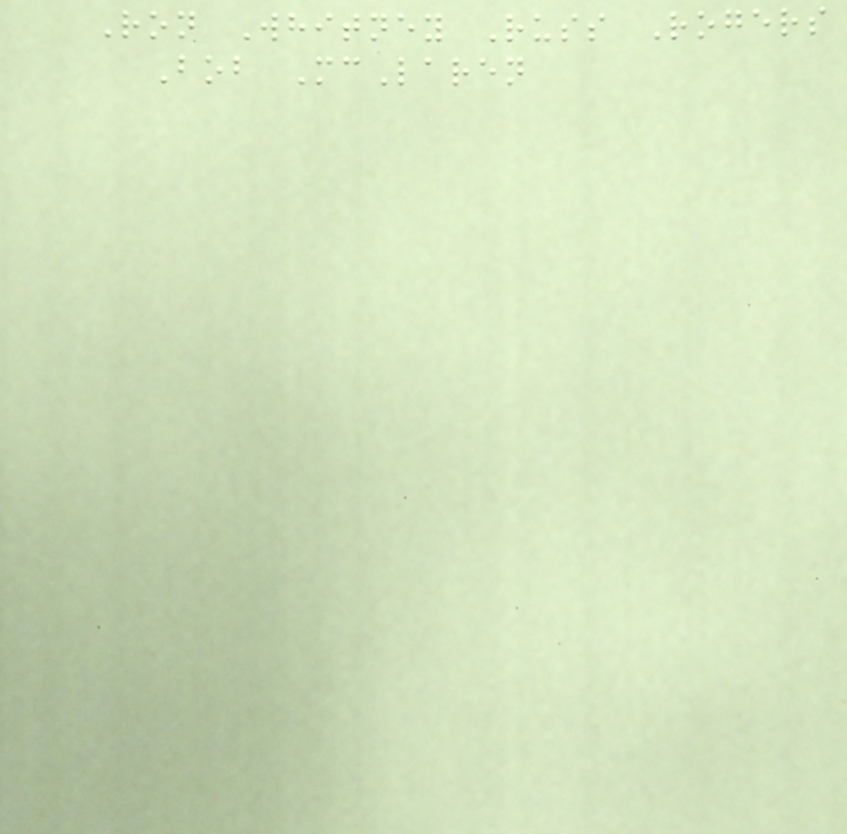Ron Whitney Russ Rogers
Bob McLaren
